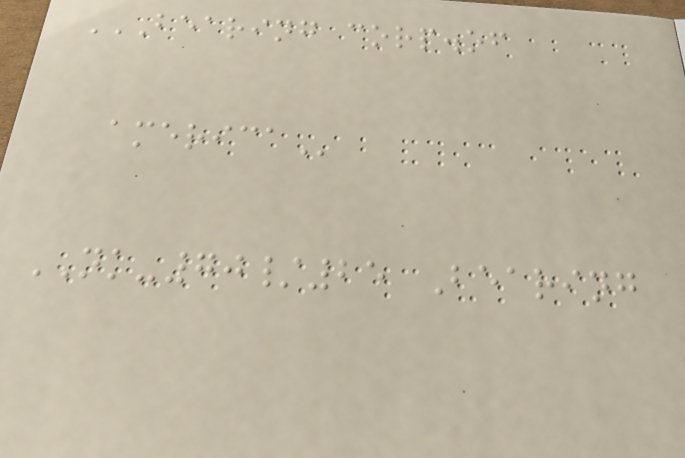BEARING CORP.OF
AMERICA
NK-70/25 Bearing
